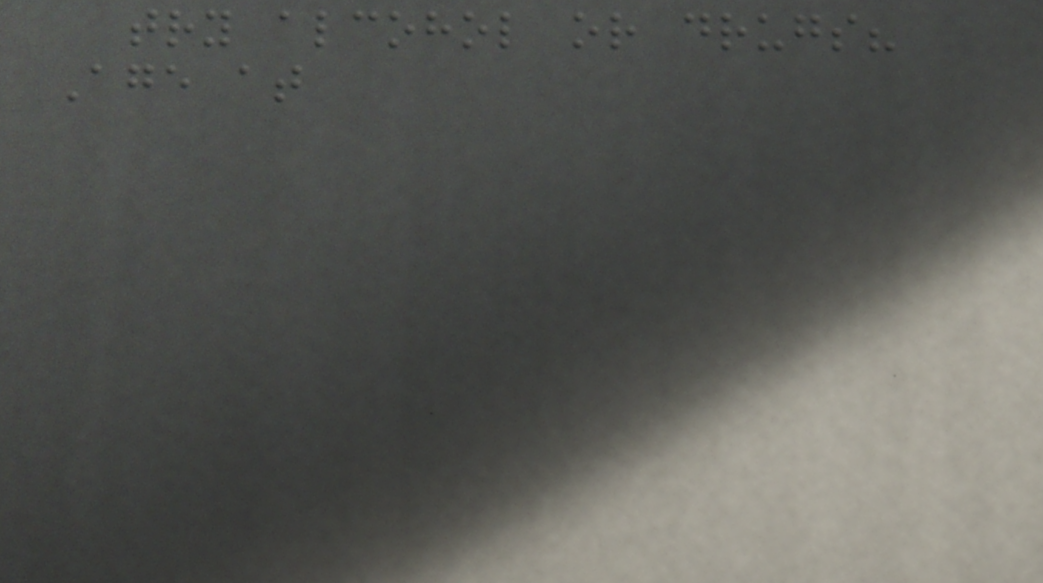try alcohol or drugs?
Age at
